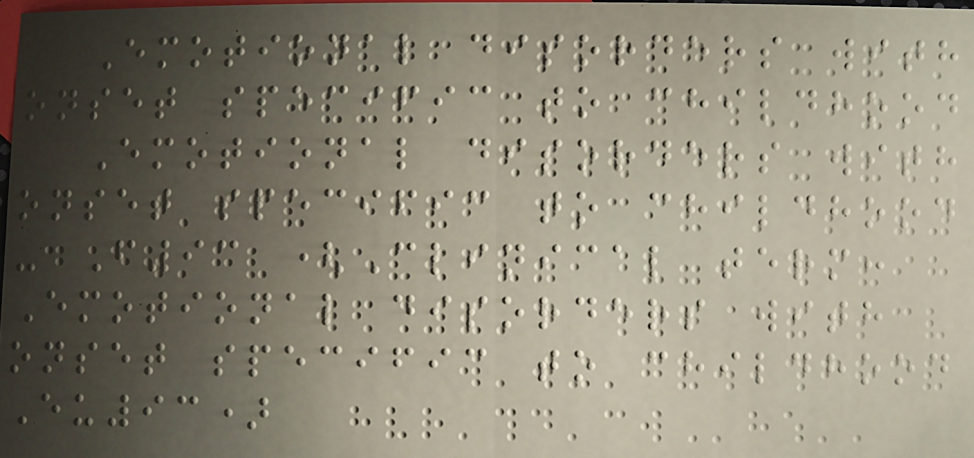Emotional disorders with
onset specific to childhood
Emotional disorders with
onset specific to childhood
- F93 (Clinical term:
Emotional disorders with
onset specific to childhood
Eu93)
